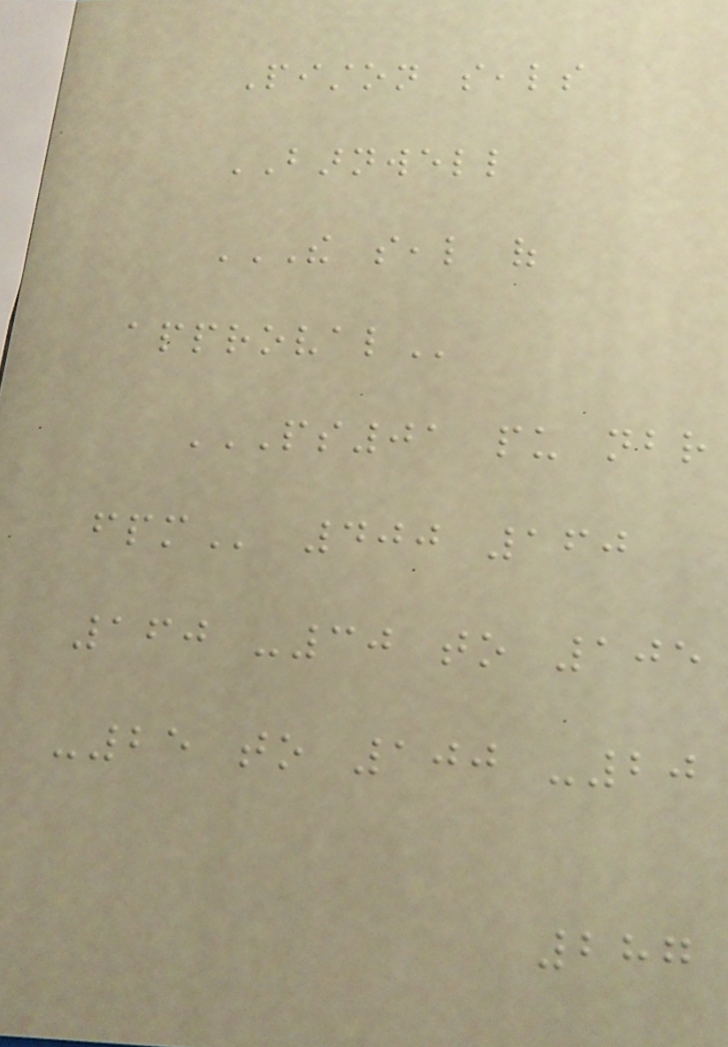Piston seals
BARNWELL
THE SEAL OF
APPROVAL
PS01 PU NBR
FPM 400 160
160 -30 to 105
-25 to 100 -20
287
